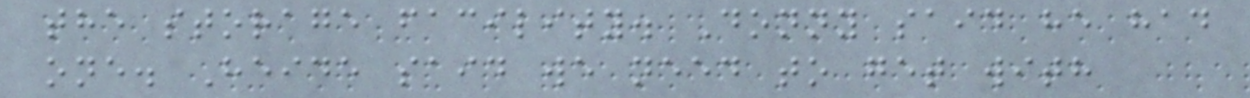the storage facility. Donny said he had
one. Heide said we need to get with
